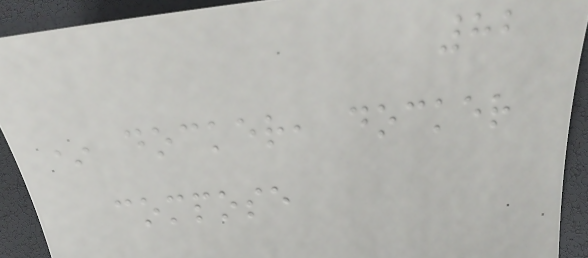82
* docker, docker
compose
